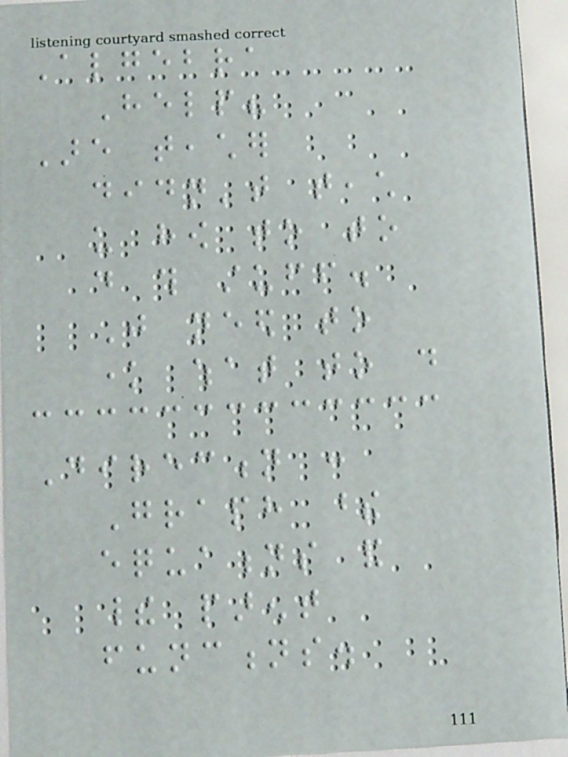Algebra
Help?
Are teacher
didn't teach
us how to to
do this stuff.
Just need to
know what to do
Direction :
Graph these
equations and
their parent
functions.
